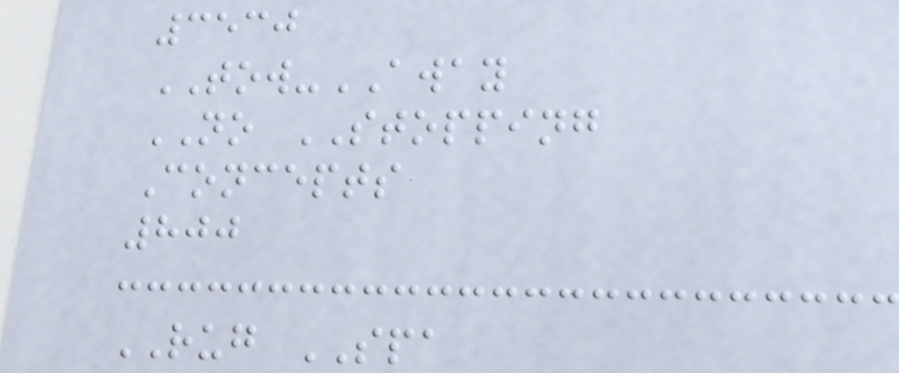3530
TOW-AWAY
NO STOPPING
Concepts
800
RUG SPA
